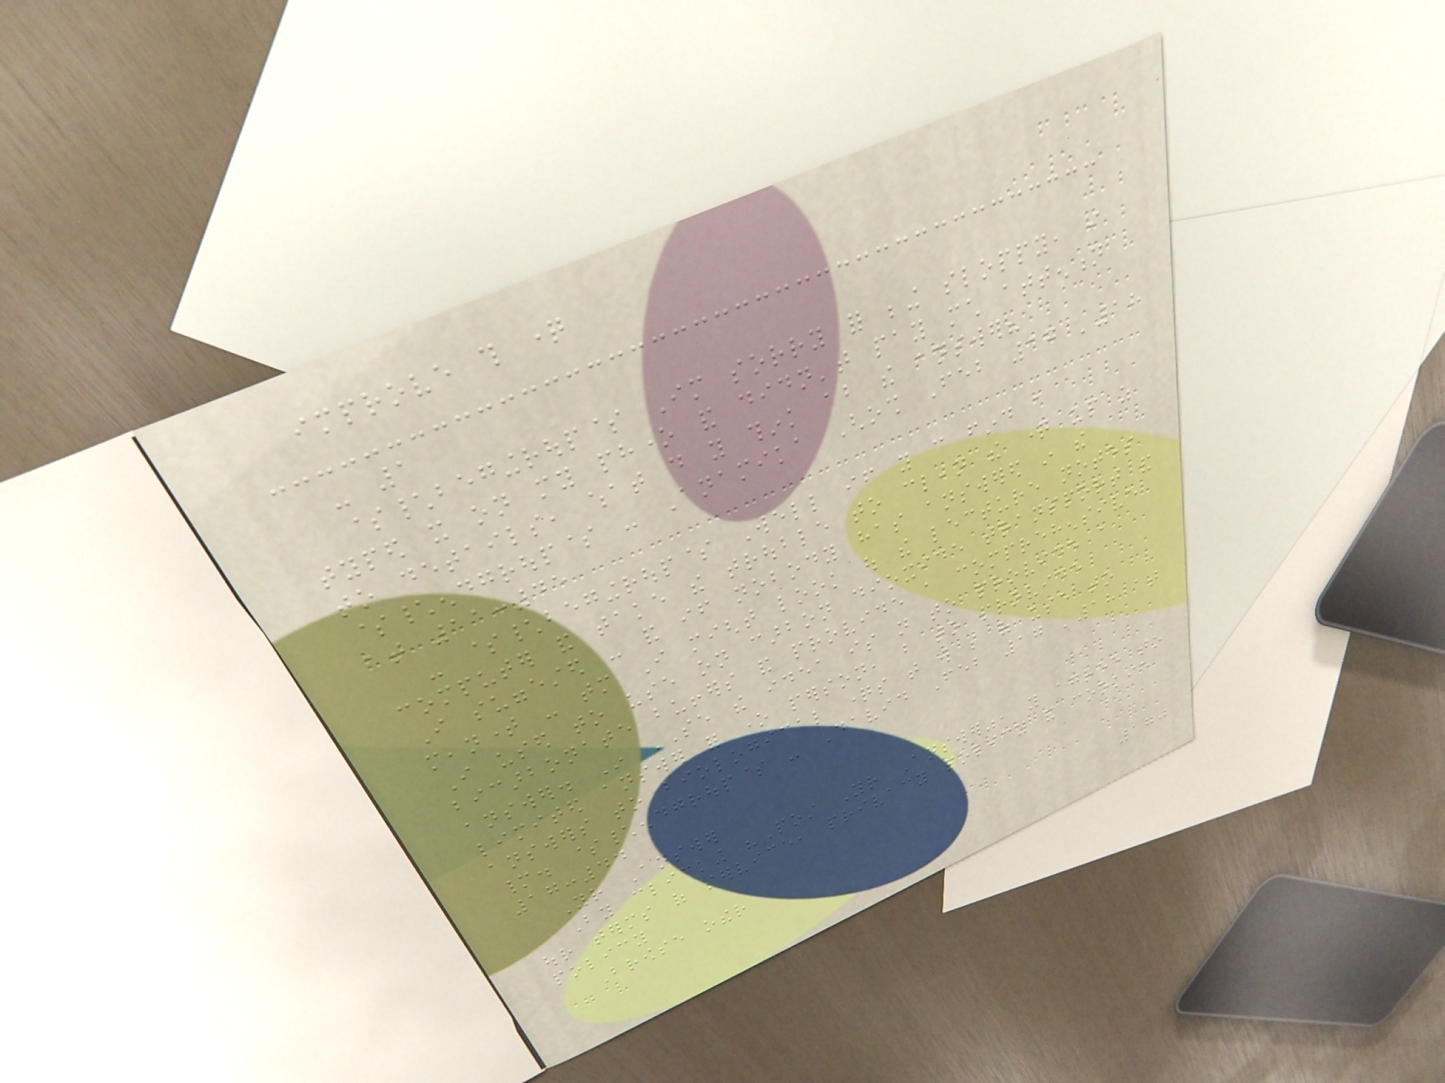improve this question
- 1
$\begingroup$ Im sorry for being sloppy, i
typed it on my phone and didn't pay much attention
to details, what do you think about the answer?
$\endgroup$ - Anamika Ghosh Feb 17 '18
at 11:45
- $\begingroup$ Well if you can find a
computer and take the trouble to clean the question up as
I suggested - and if nobody has answered in the
meantime - tomorrow I might look out the lecture notes
I used to use on carbon dioxide transport and
bicarbonate buffers and provide a comprehensive
answer. In SE the idea is not to provide a
limited answer for one person, but to provide
answers to biological questions that will be of use to
many. $\endgroup$ - David Feb 17 '18 at
17:44
Your Answer
By clicking "Post Your Answer", you agree to
our terms of service, privacy policy and cookie
policy
Browse other
170
